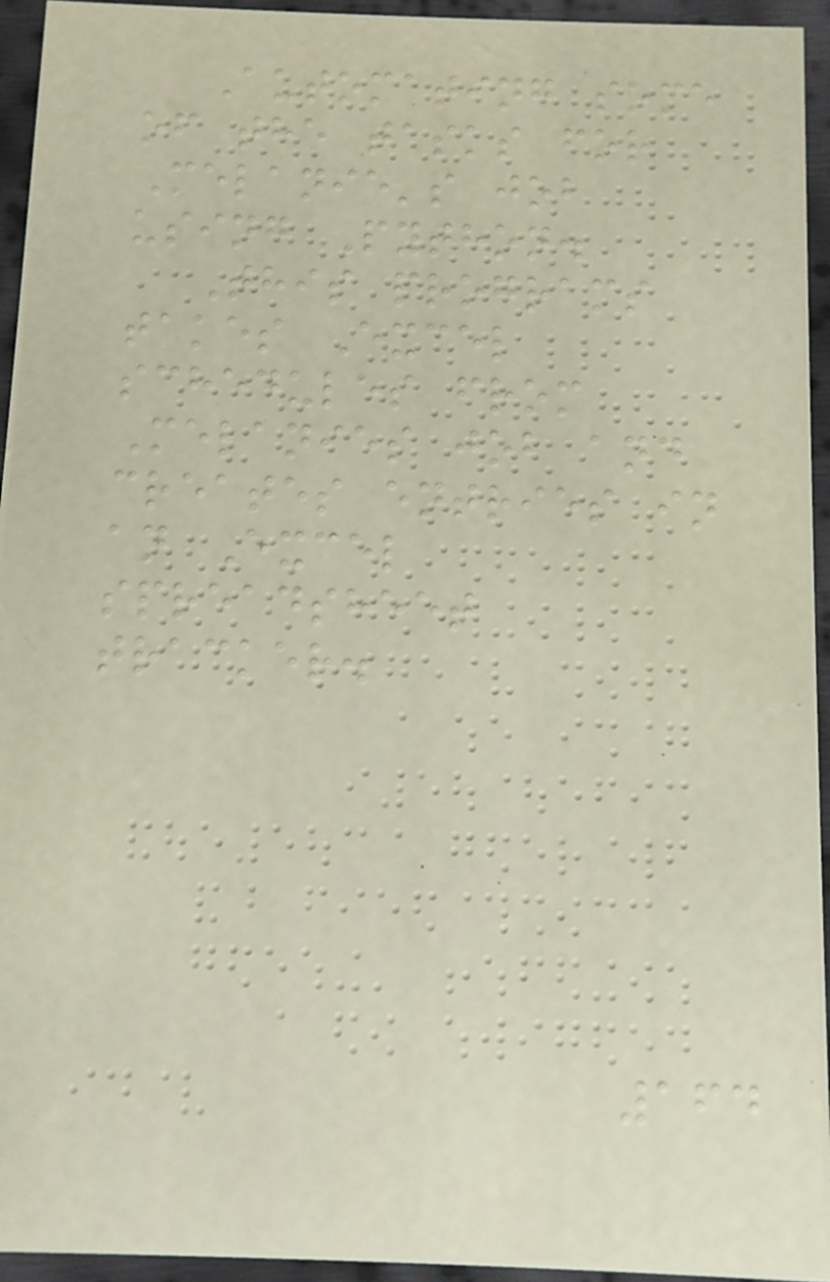Automating some
of the tasks for
Melanie's job
using Python.
This programs
takes Excel
schedules from
Melanies job and
creates entries in
an Excel
spreadsheet
tracker.
164
